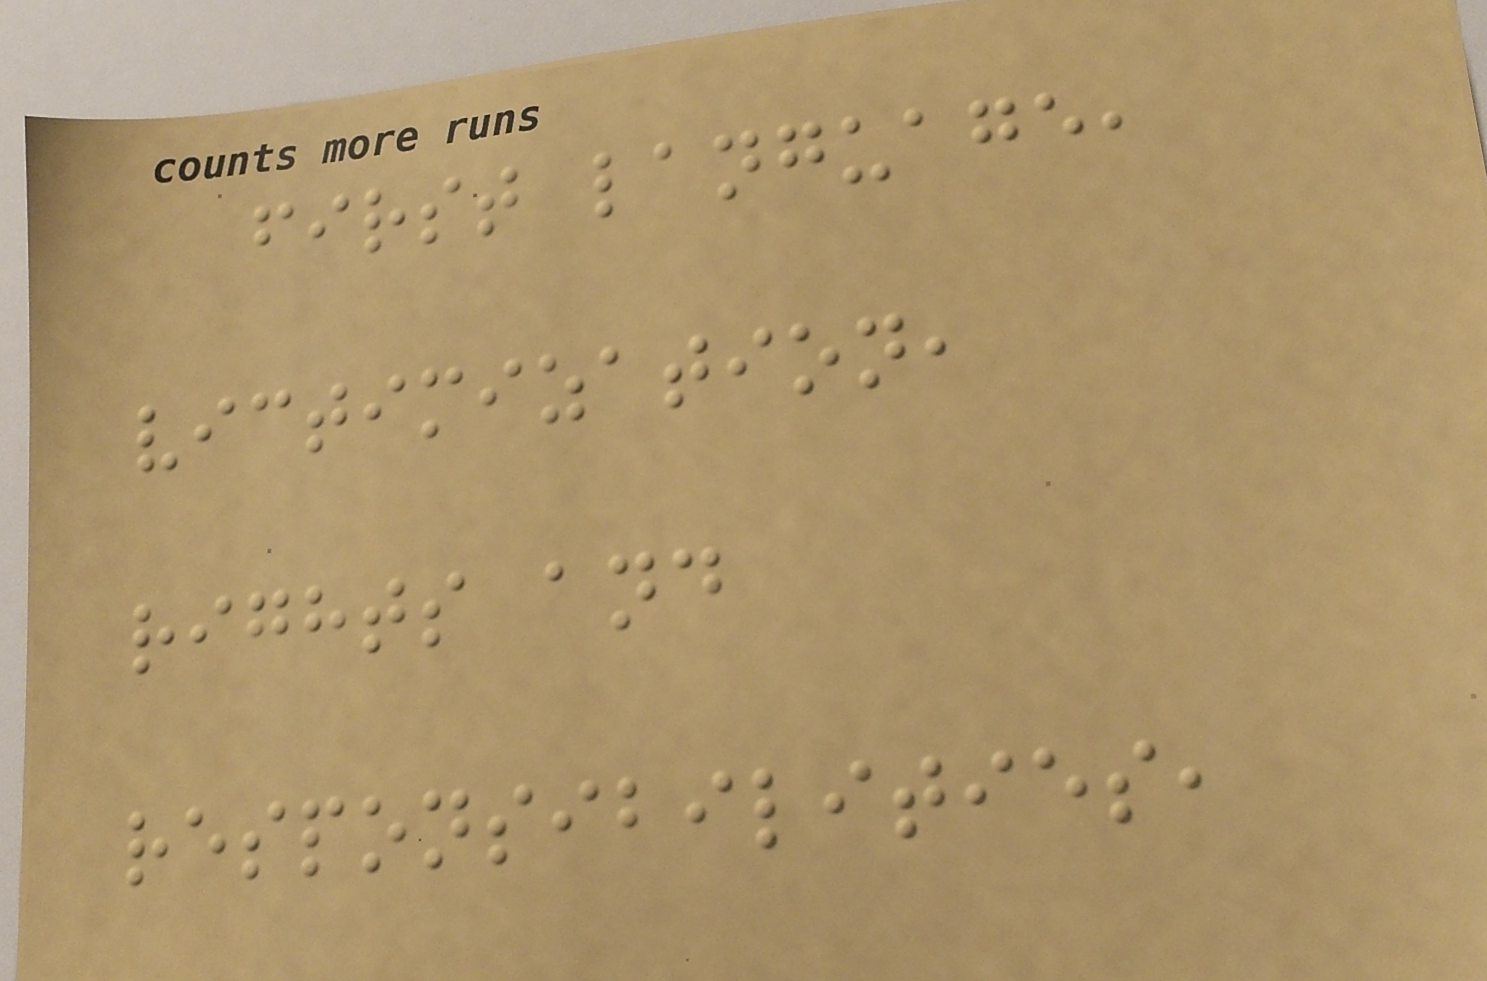first language,
victimization,
rights and
responsibilities,
